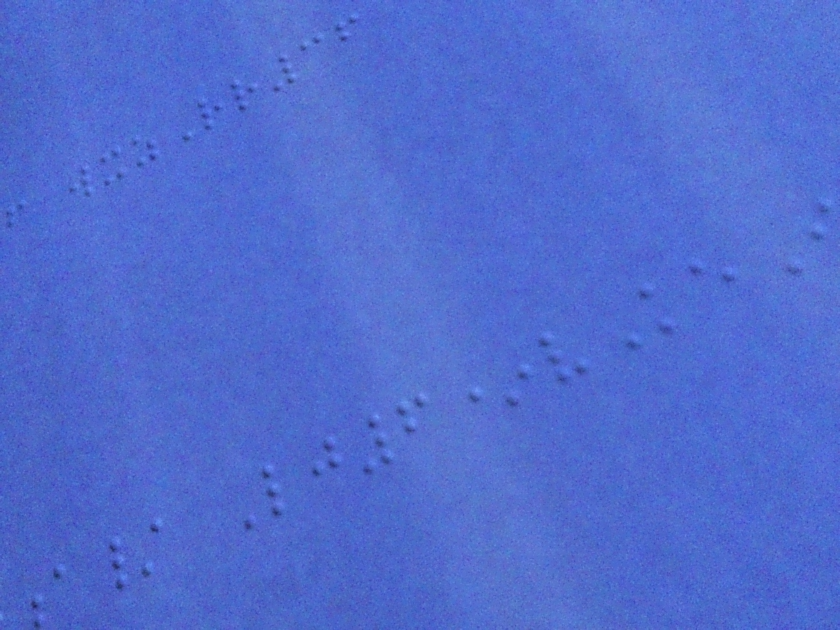f wxzRr36
a/ Lj6*vKe
